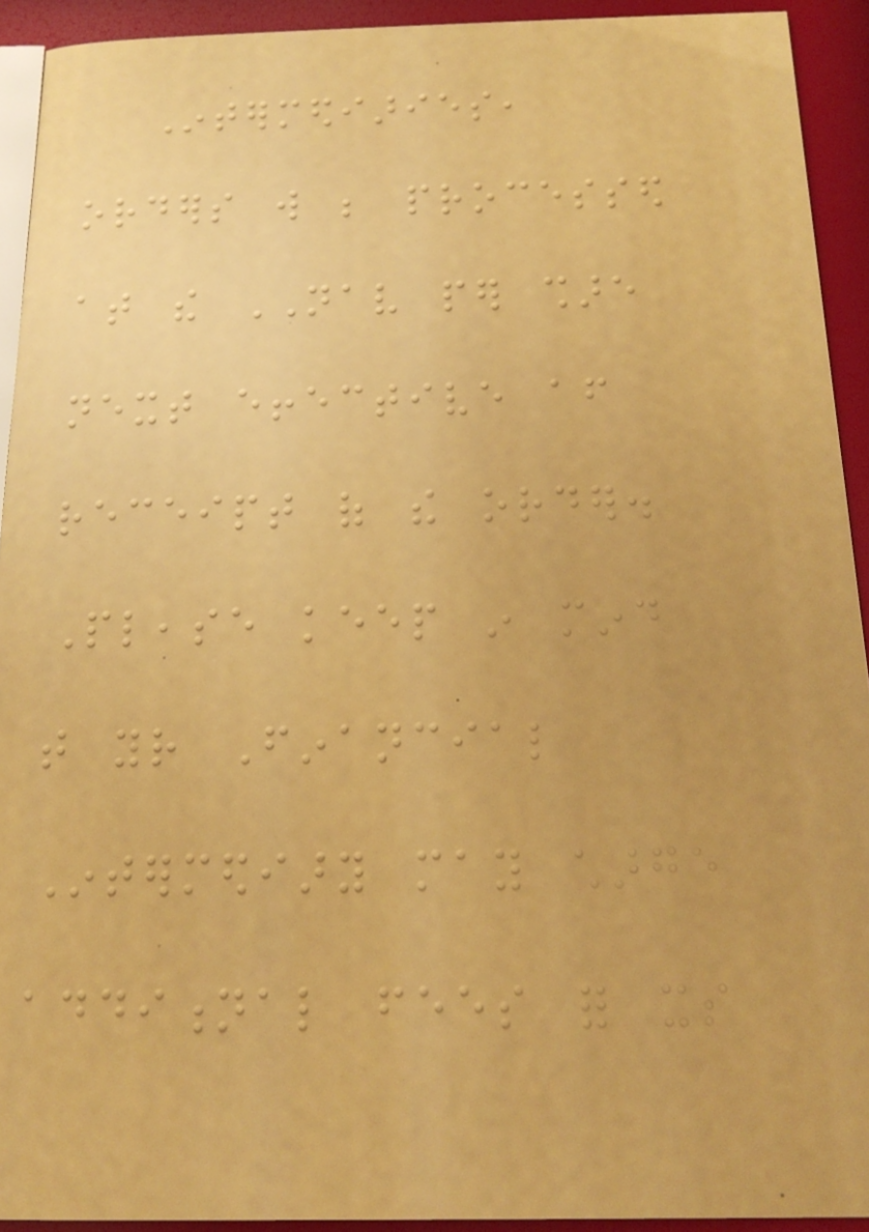Intermediaries,
orders will be processed
at the NAV per share
next effective after
receipt of the order.
Please keep in mind
that your Financial
Intermediary may charge
additional fees for its
